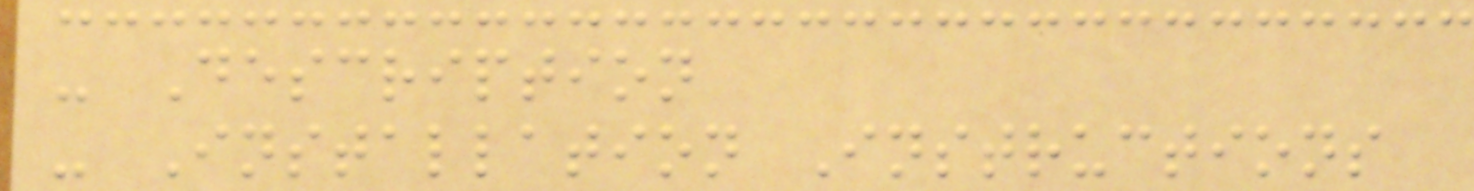- Description
- Installation Instructions
